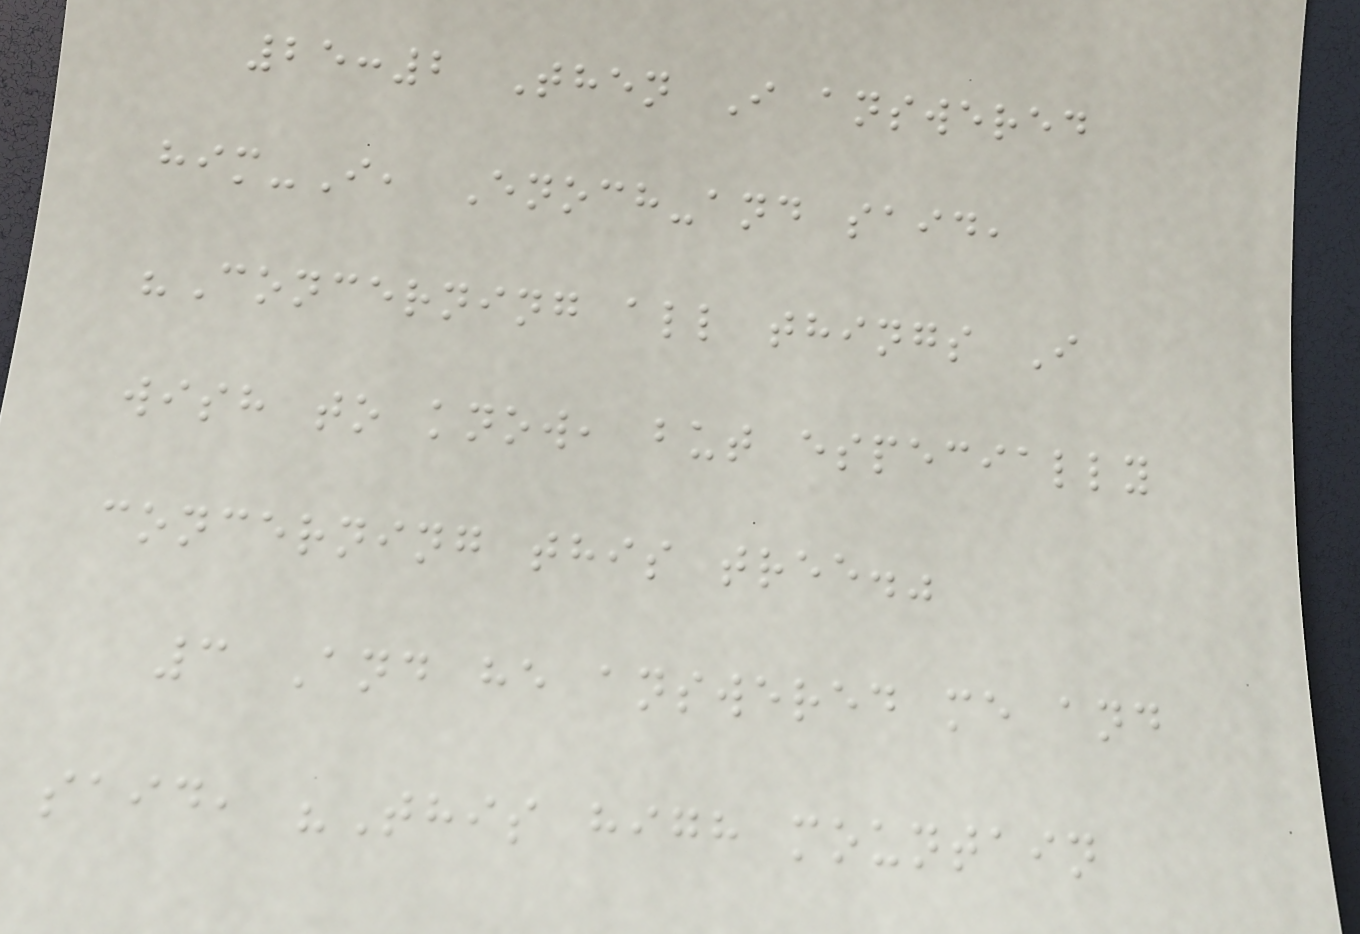25:2 Then I answered
him-I, Enoch-and said,
"Concerning all things I
wish to know, but especially
concerning this tree."
3 And he answered me and
said, "This high mountain
